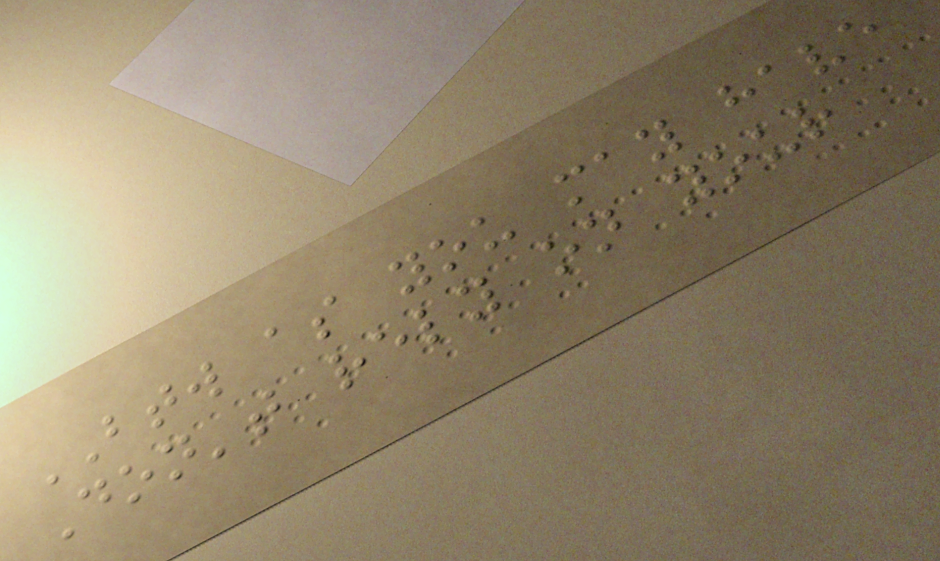BTW as you may have
Don't rely on your
